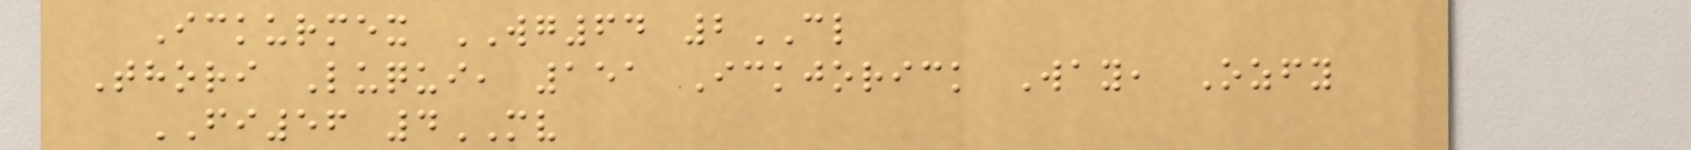Ickurmex WG64 2CL
Thori Luqui, 151 Ickjorick Way, Ozfy
FI56 4MV
